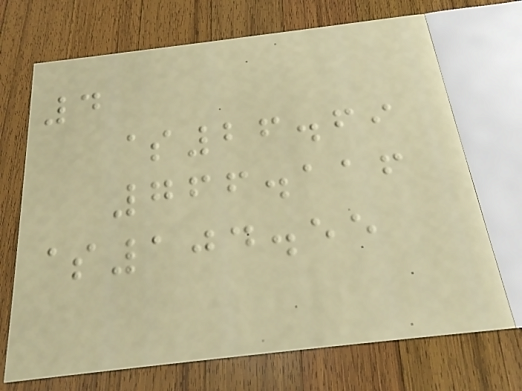4
$26.69
766.116
$104.55
